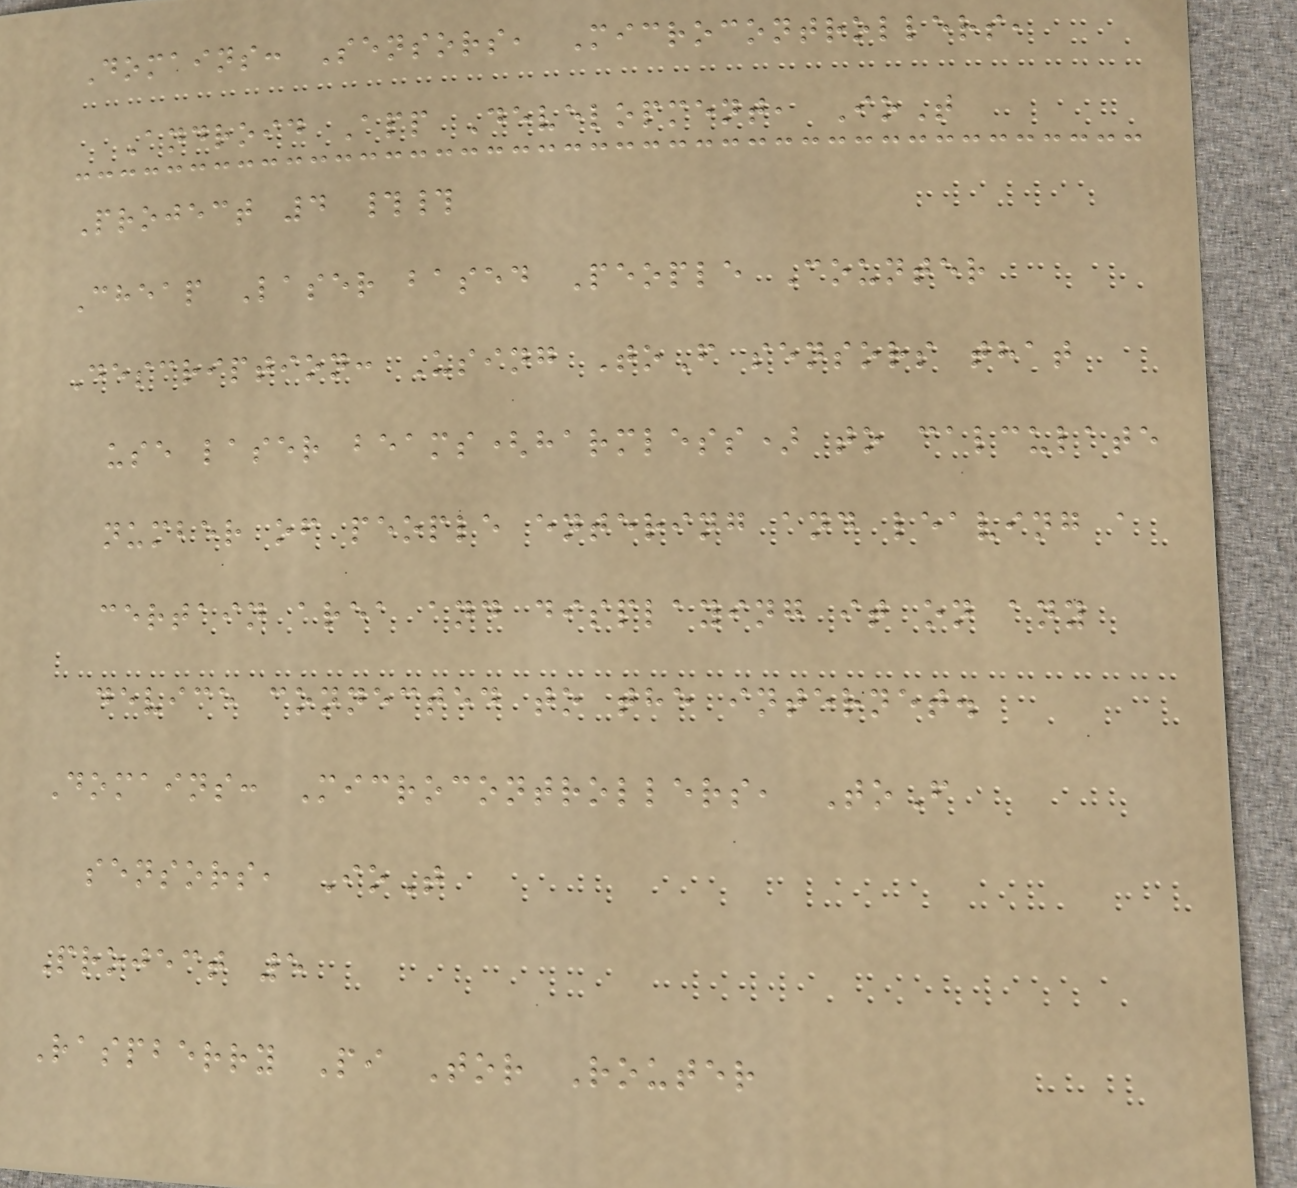Domains: Sensors, Microcontrollers,
Android App Development, IoT
Project 4 ##
Cheap Laser based People Counter
Description: Using ToF sensors that
use laser beams(harmless) to calculate
number of people entering and leaving a
certain area and displaying it on any
device connected to the internet.
Domains: Microcontrollers, ToF
sensors, IoT
Project 5
Raspberry Pi Tor Router
